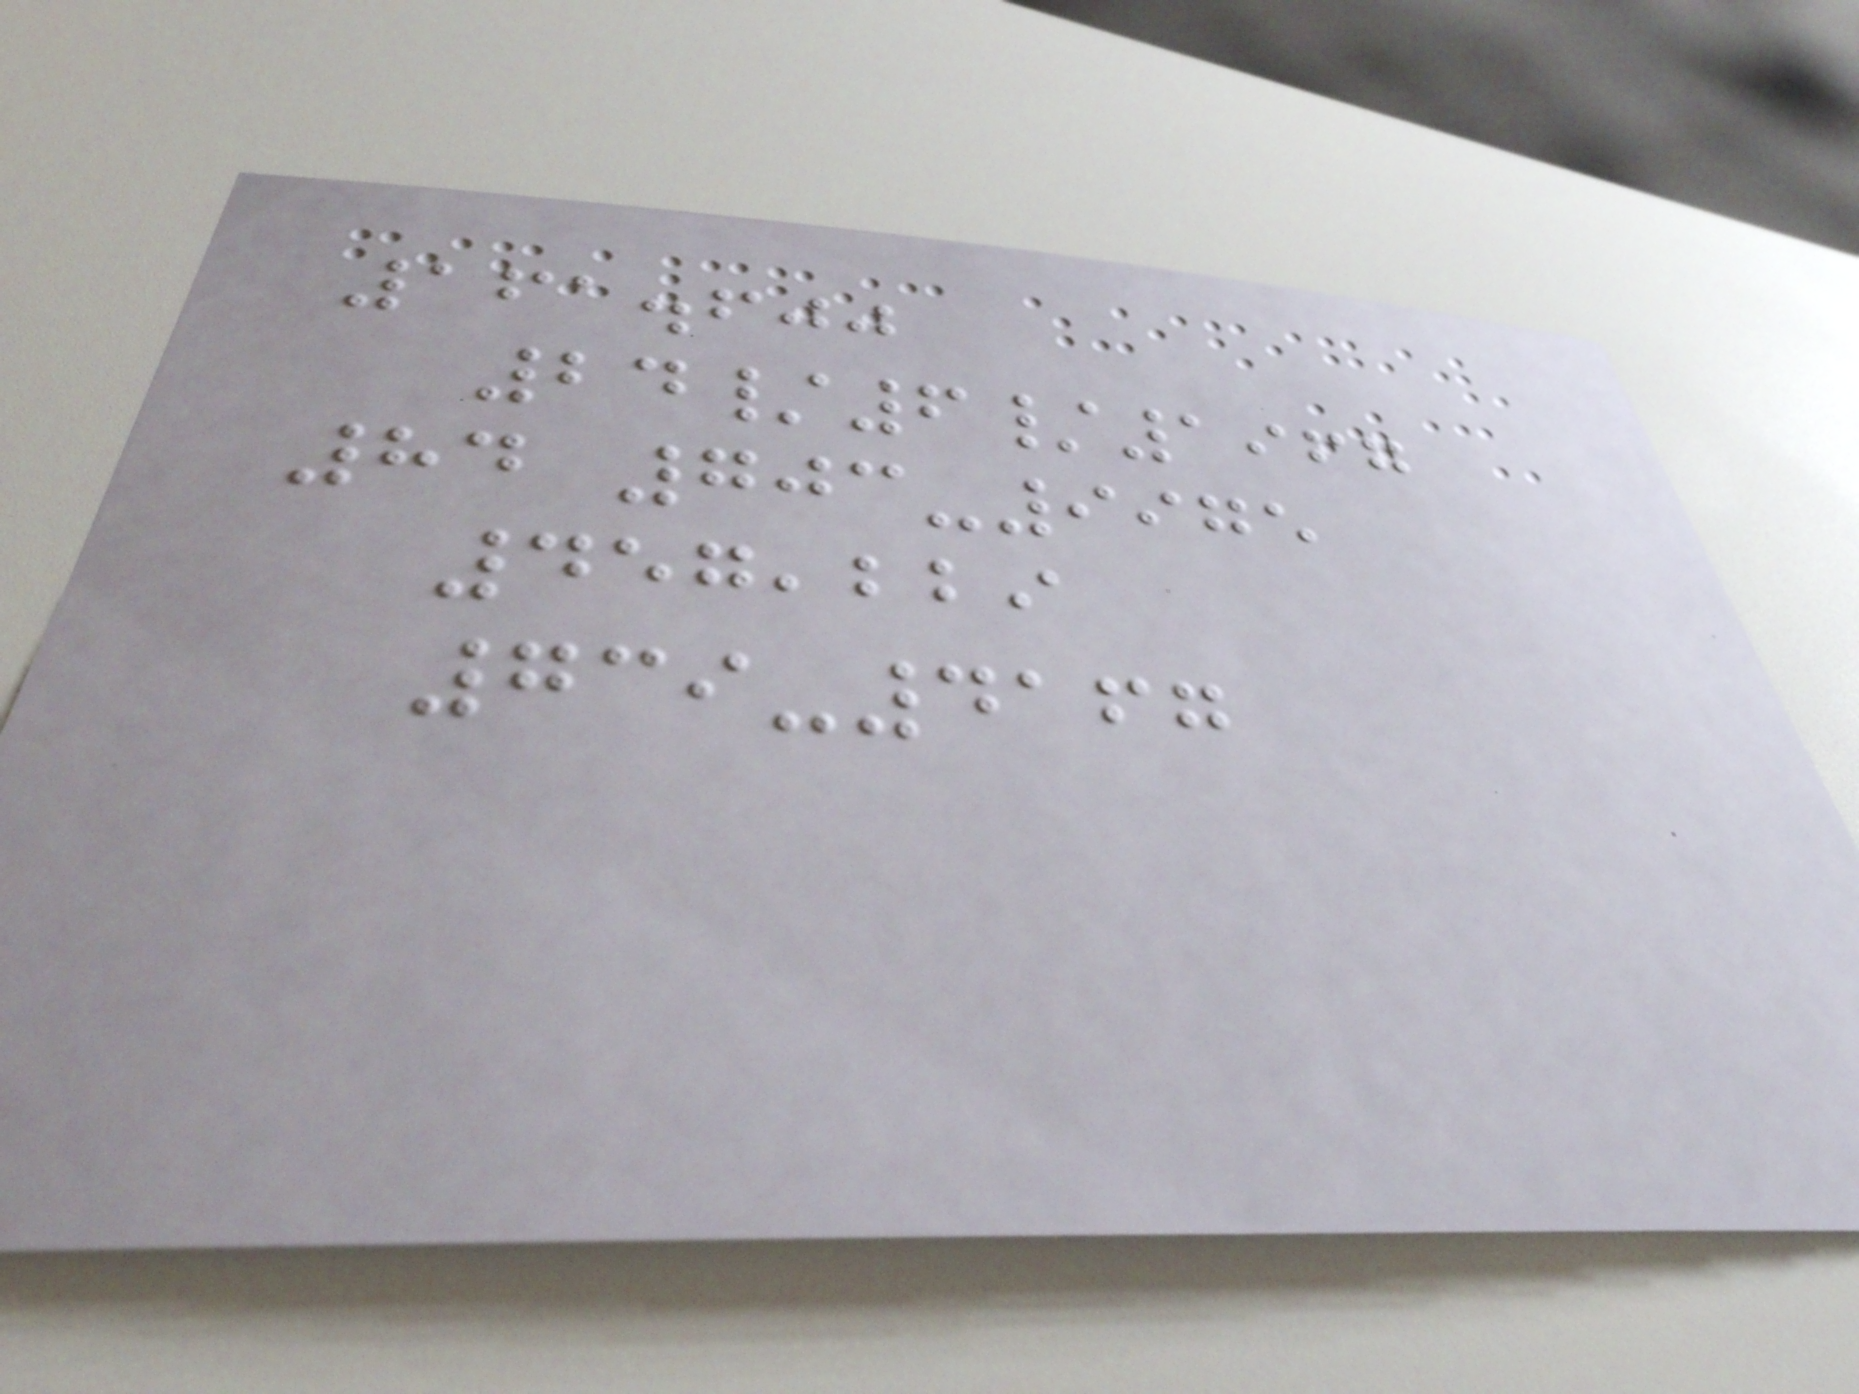161.600
24/6/1967
84 703-9975
457,229
739-4167
